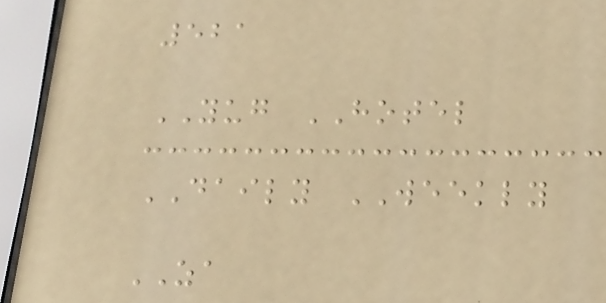521
YUG HOTEL
DAILY WEEKLY
ZA
